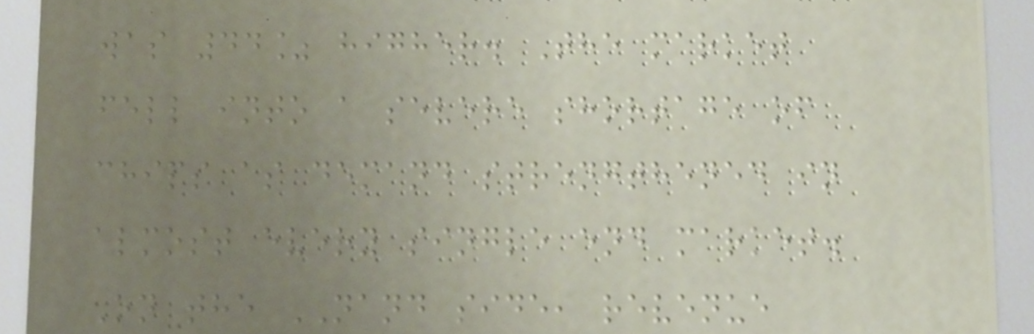was 44% higher. The market
fell into a severe shortage of
chips as demand strengthened in
almost every single end market.
On the NAND side, revenue
